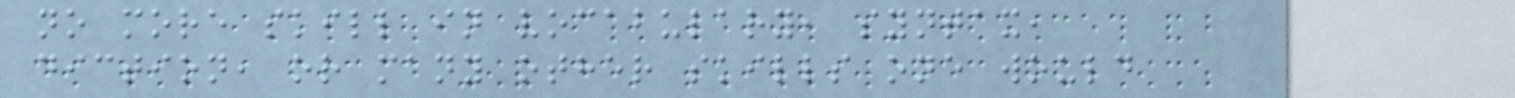no more skill in vocabulary, syntax,
diction, or many other skills one would
